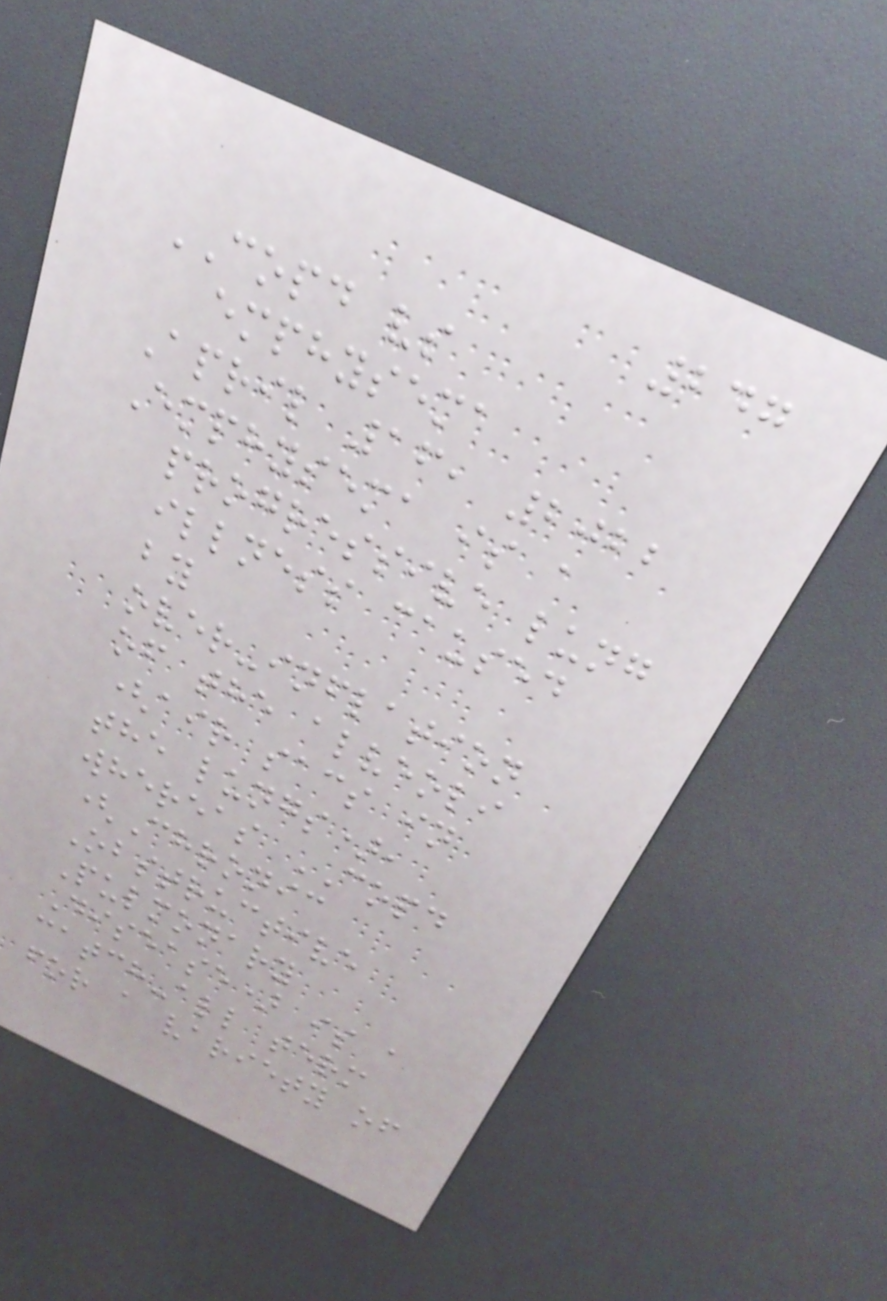247
COPD vs
emphysema
April 16, 2022
Emphysema is a
progressive lung
illness caused
by
over-inflation
of the alveoli
(air sacs in
the lungs),
whereas COPD
(Chronic
Obstructive
Pulmonary
Disease) is a
catch-all term
for a variety of
